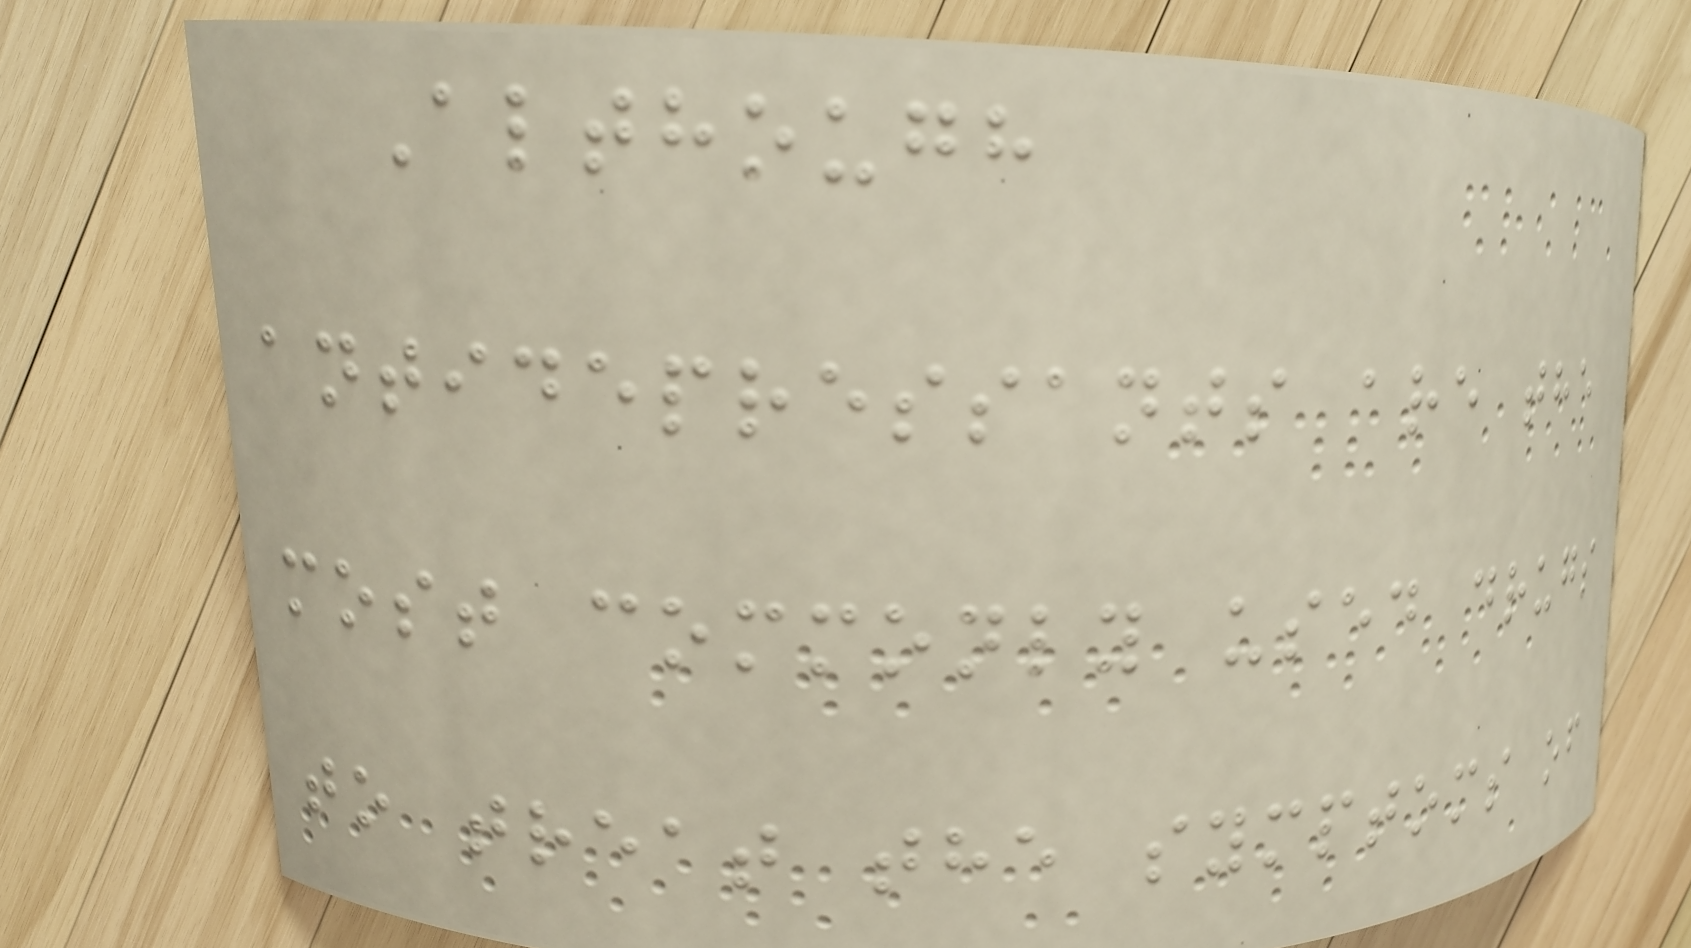Although
antidepressants are the
most commonly used drugs
to treat the symptoms of
